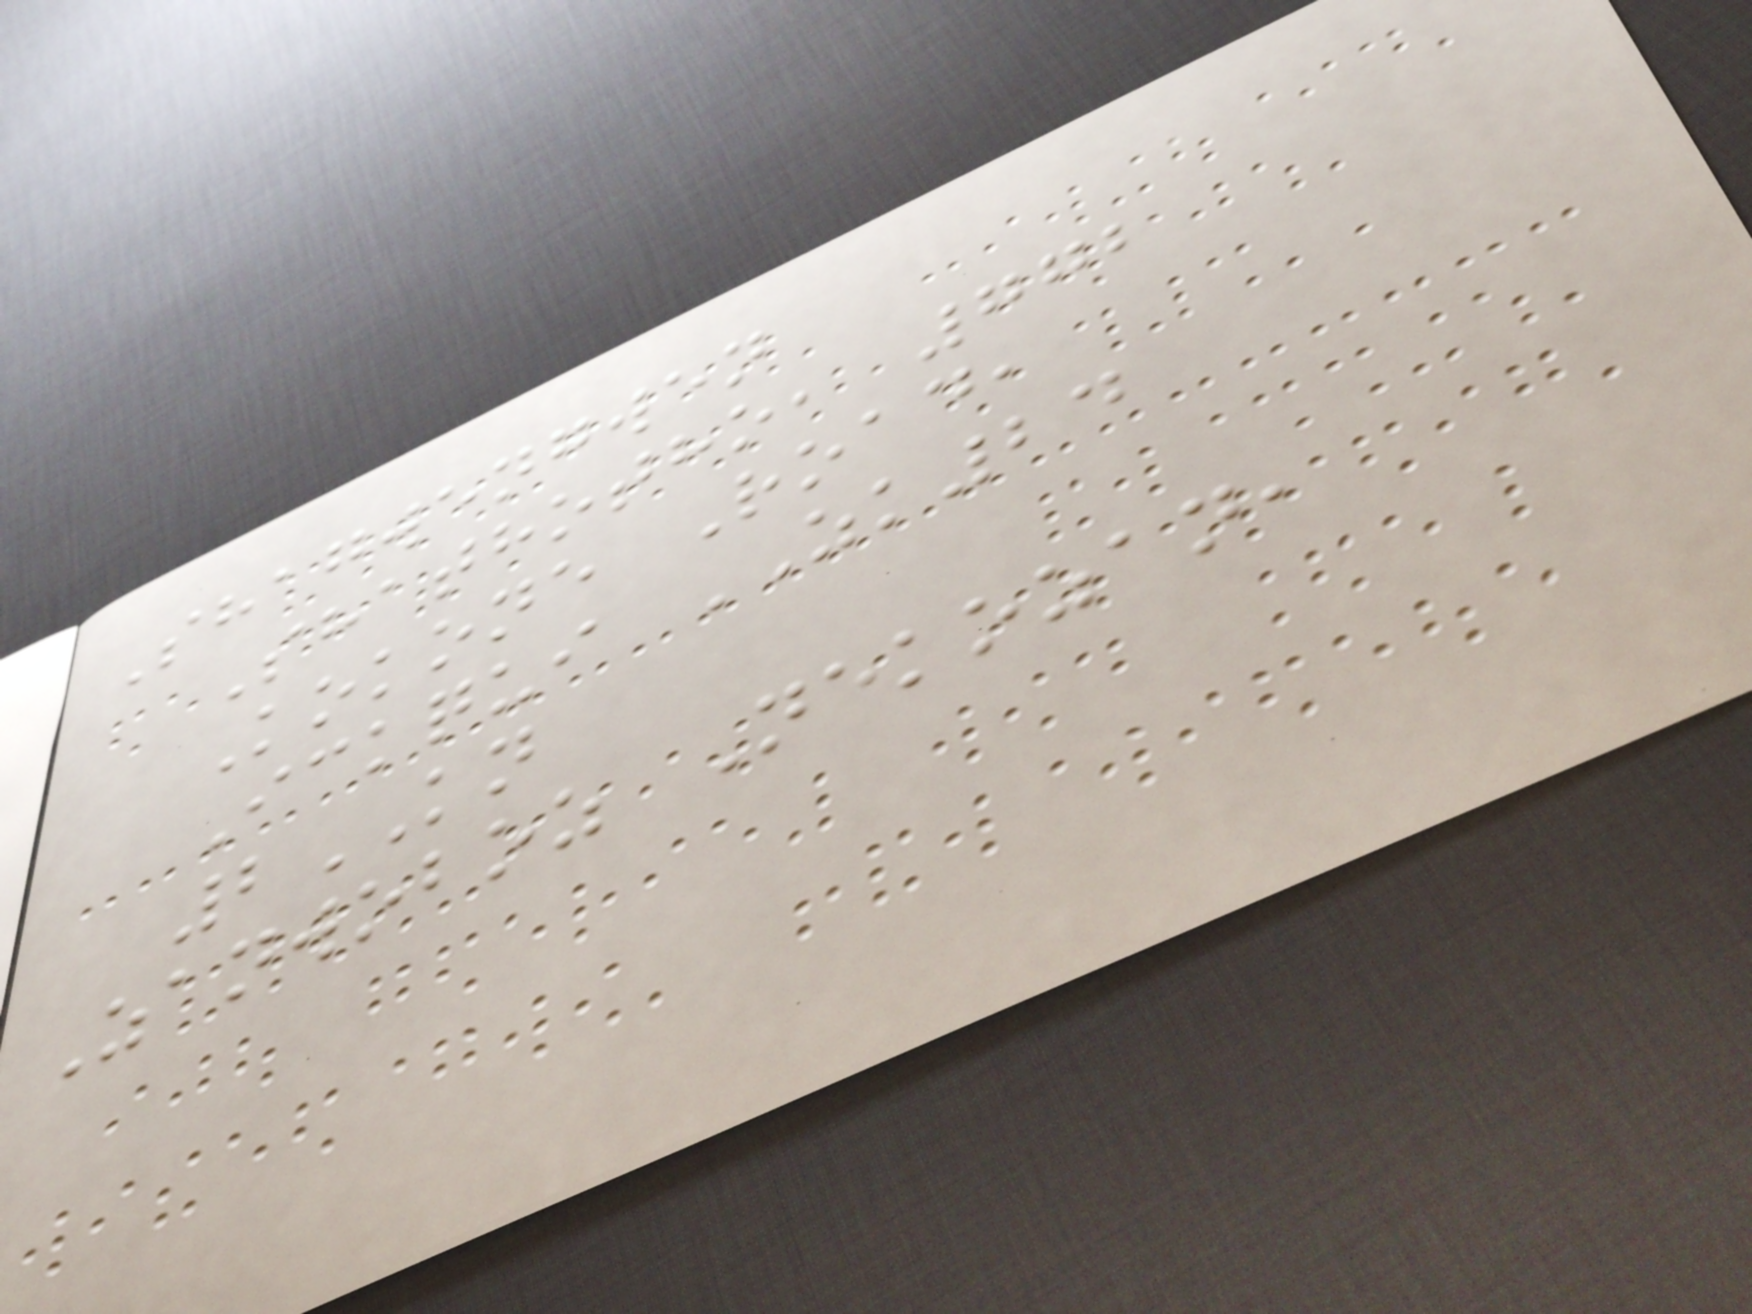Shagwengwen
Shathotho, 772
Kokone Road,
Ickqui ZK24
2KN
Zanwoboz Nekozan,
